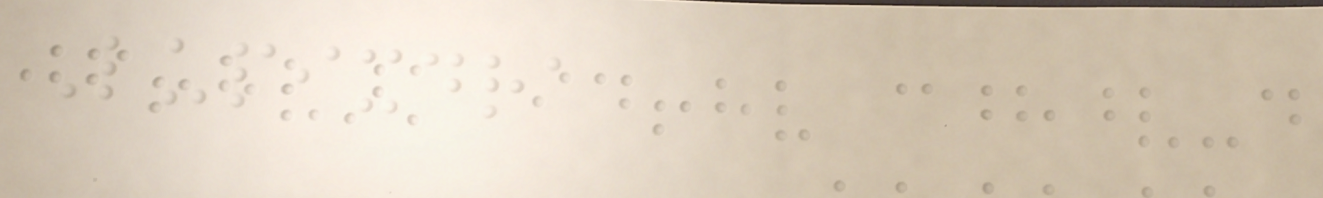Lupixdra
